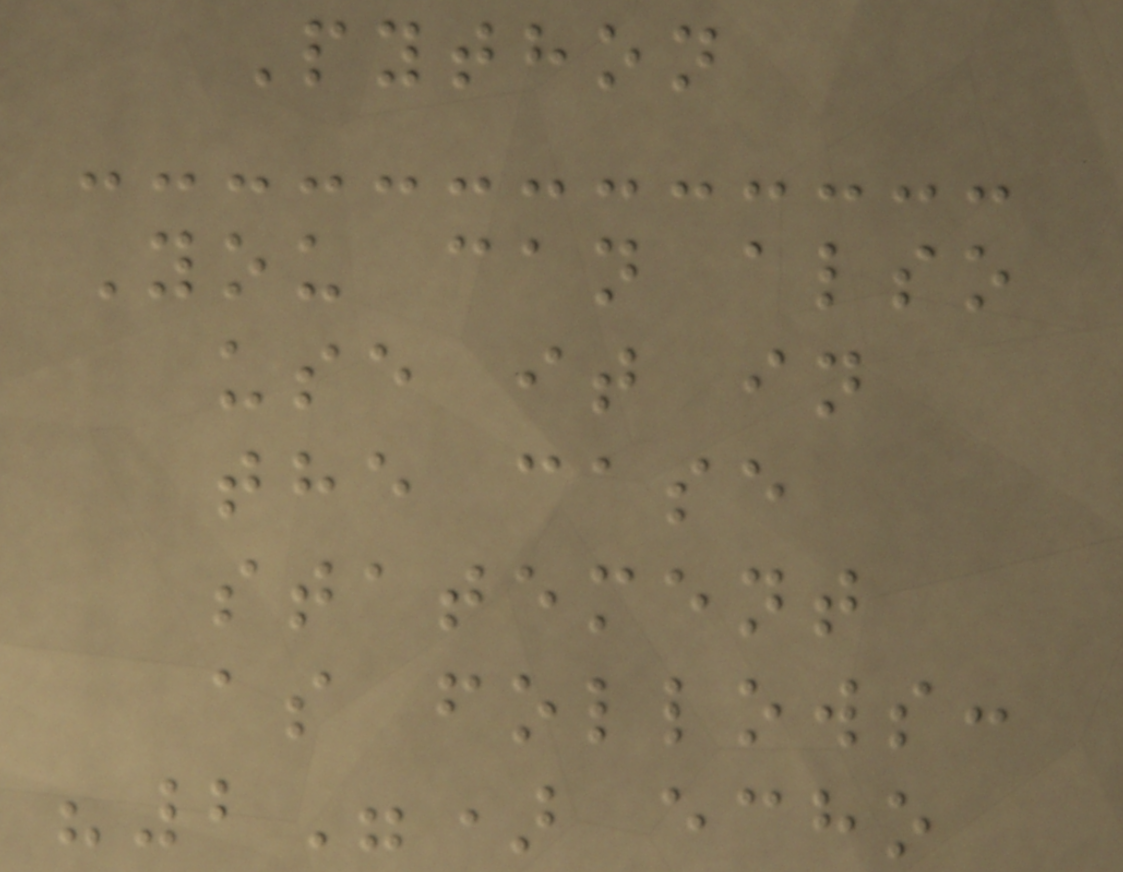Python
You can also
use it in
the case
statement
as follows:
"2") echo
